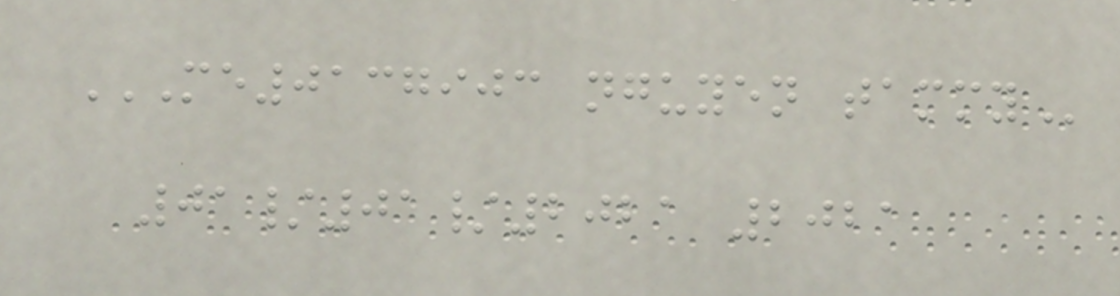ME0137903 NGUYEN TAMMY
01/01/2021 2021
